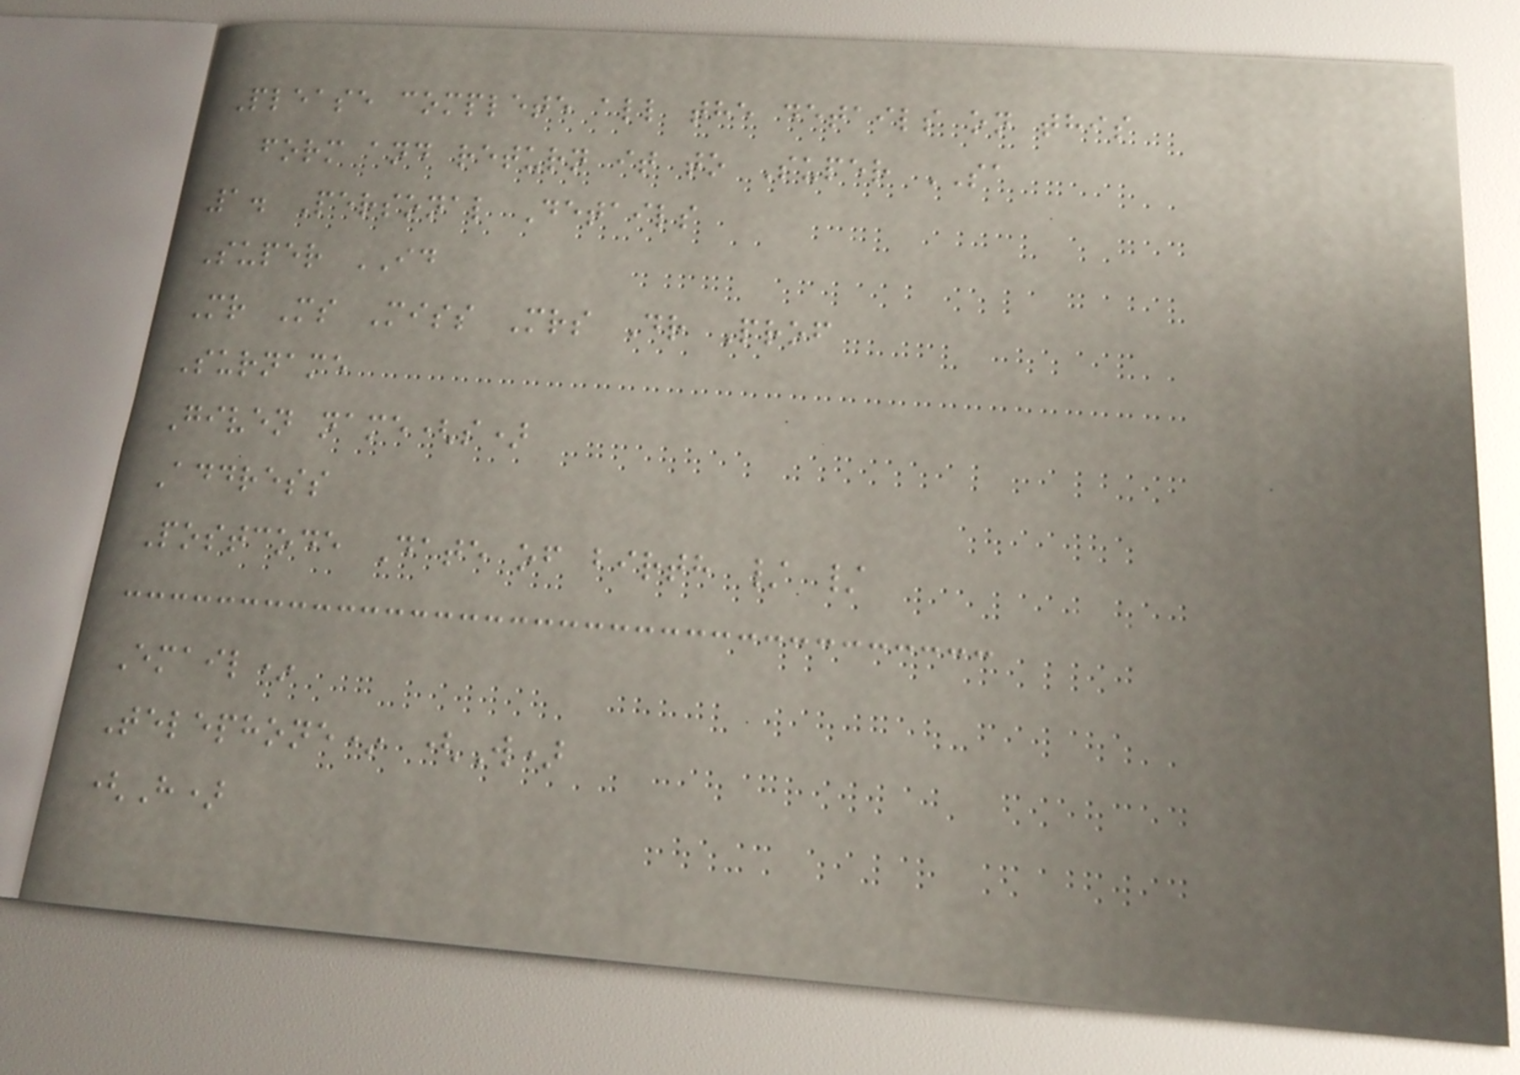Please complete all the details on this
form and return it to Super SA
1. Personal Details
Super ID
Mr Ms Miss Mrs Dr Prof
Surname
Given name(s)
Address
Postcode Date of birth / /
Email*
Telephone* (W)
(H)
